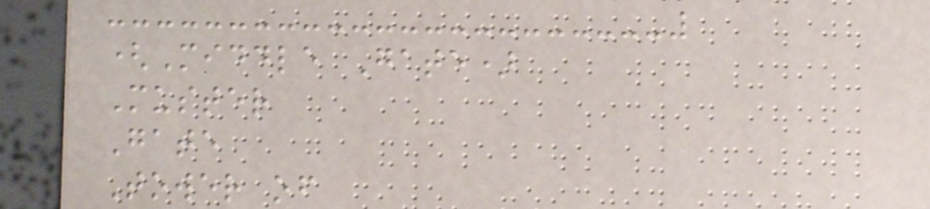(Middle Gate)
Muster
Gate
Tower of
